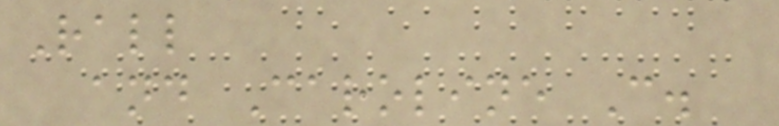Rall
and Caroline C.
